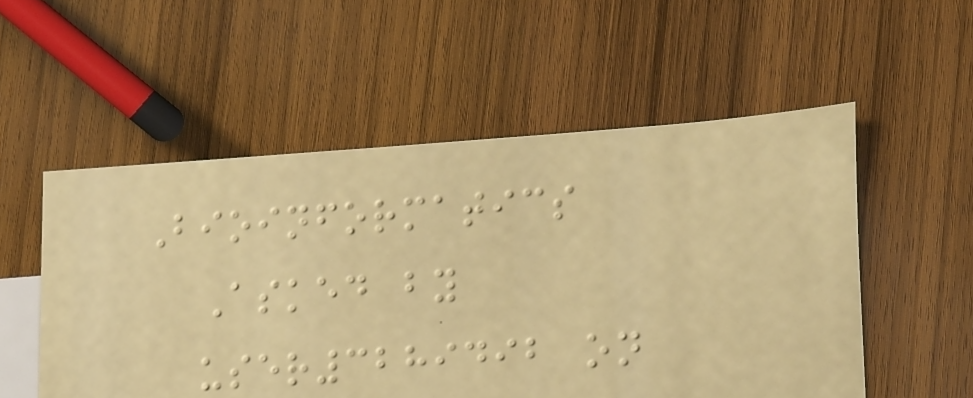Bioinformatics
Asked by
user3289492 on
